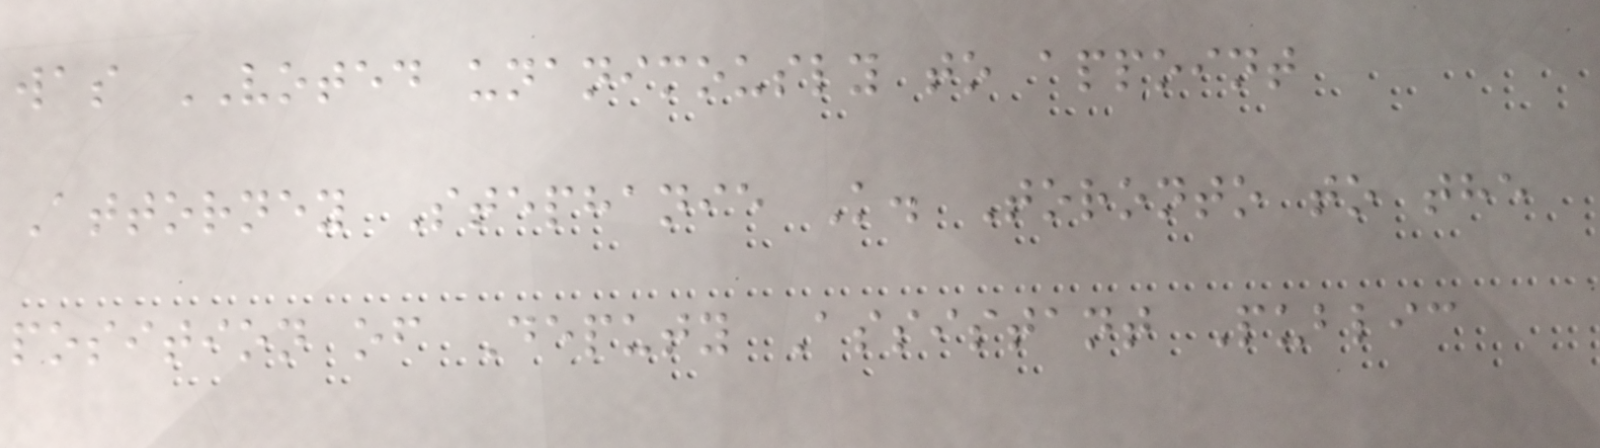was VOTED unanimously to appoint
Attorney Stephanie K. Toronto to the
position of Deputy Assistant Public
